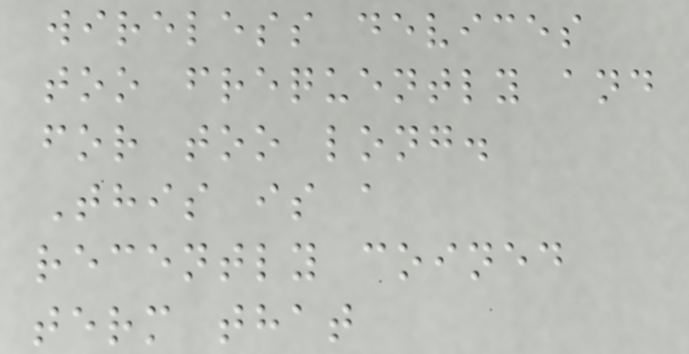wireless devices
too frequently and
for too long.
This is a
recently coined
term that
